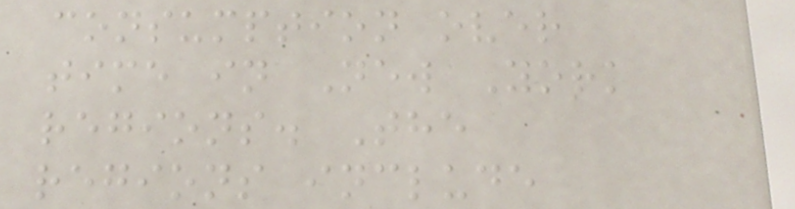consumption over
time in New York
regions. The
regions include
